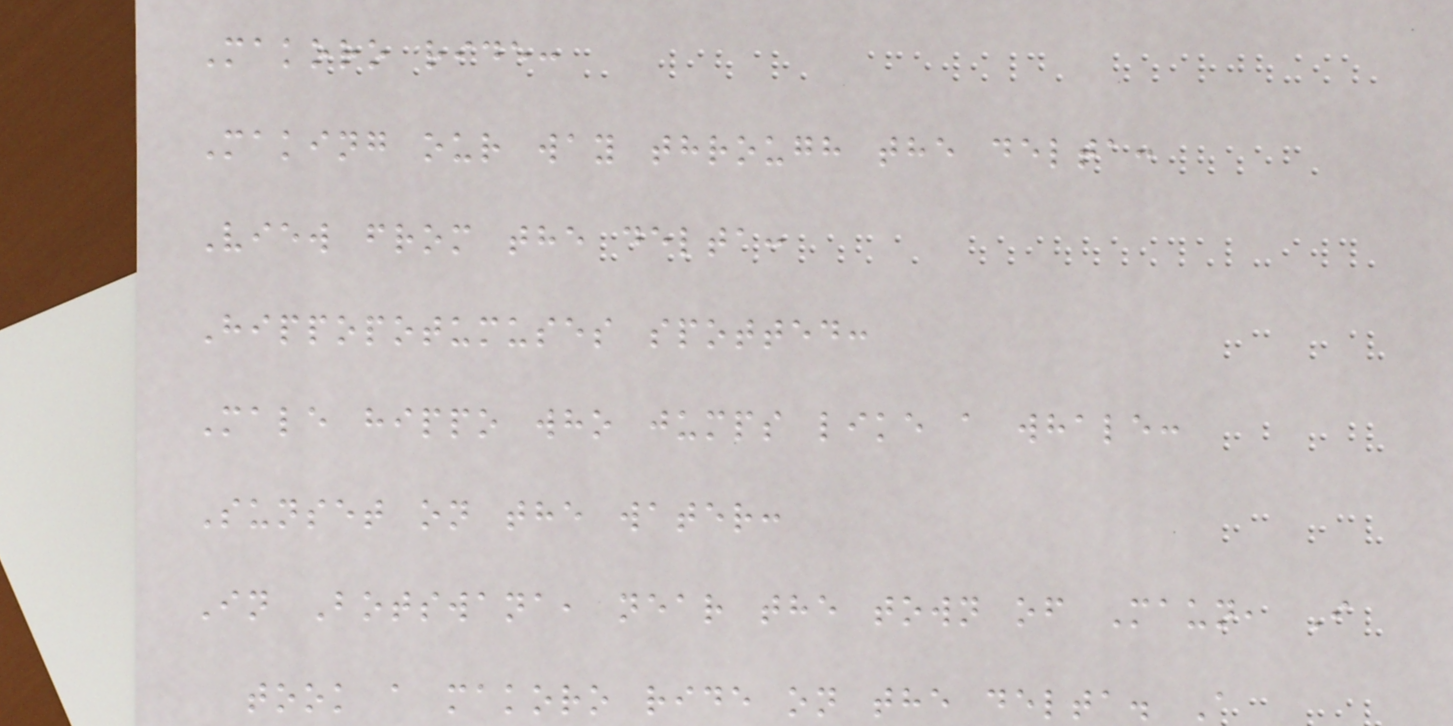Makoro ride:
Making our way through the delta:
View from the delta:
Hippopotumuses spotted:
Male hippo who jumps like a whale:
Sunset on the water:
In Botswana, near the town of Maun, I
took a makoro ride on the delta. A
